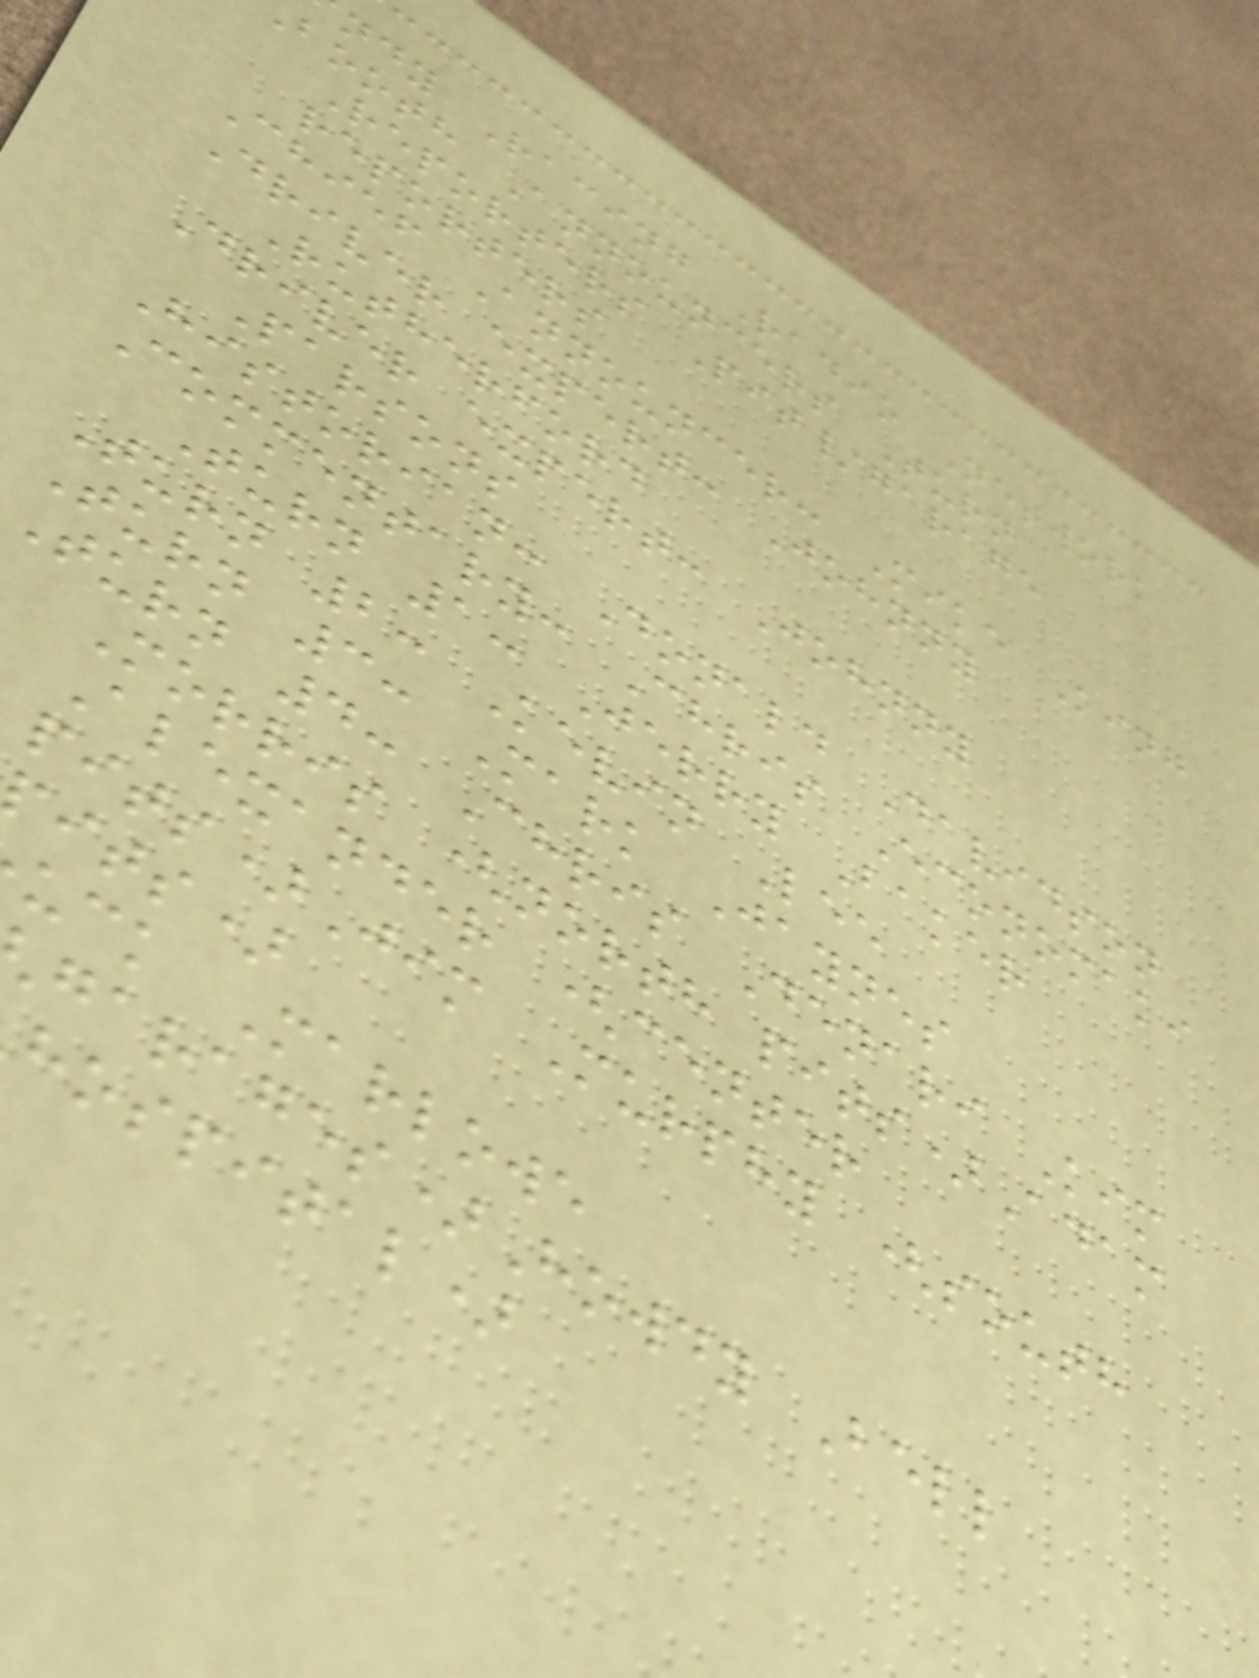ndy Racing Radio Network
booth Announcers Turn
Reporters Pit/garage
reporters
Chief Announcer: Mike King
Driver expert: Johnny
Rutherford
Driver expert: Johnny
Parsons
Historian: Donald Davidson
Commentary: Chris Economaki
Turn 1: Jerry Baker
Turn 2: Kevin Lee
Turn 3: Mark Jaynes
Turn 4: Chris Denari Kim
Morris (north pits)Adam
Alexander (center
pits)Jim Murphy (south
its)
uck Marlowe
garages)Howdy Bell
hospital)
